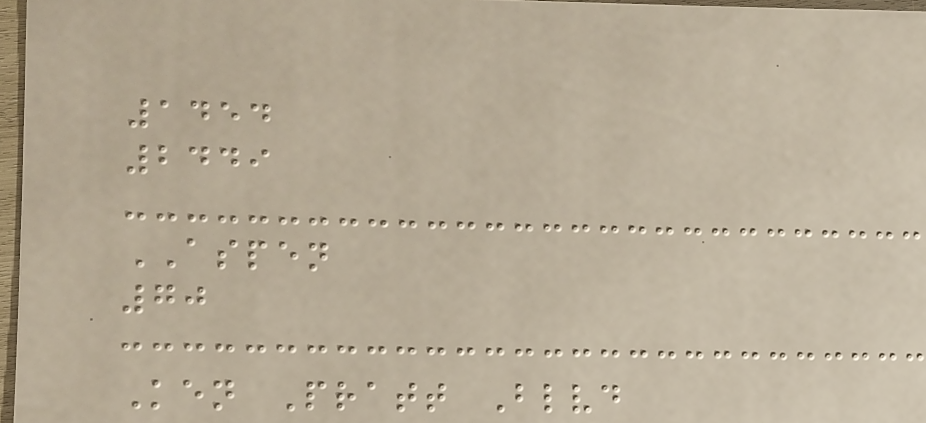1454
2449
ASPEN
70
Ken Pratt Blvd
